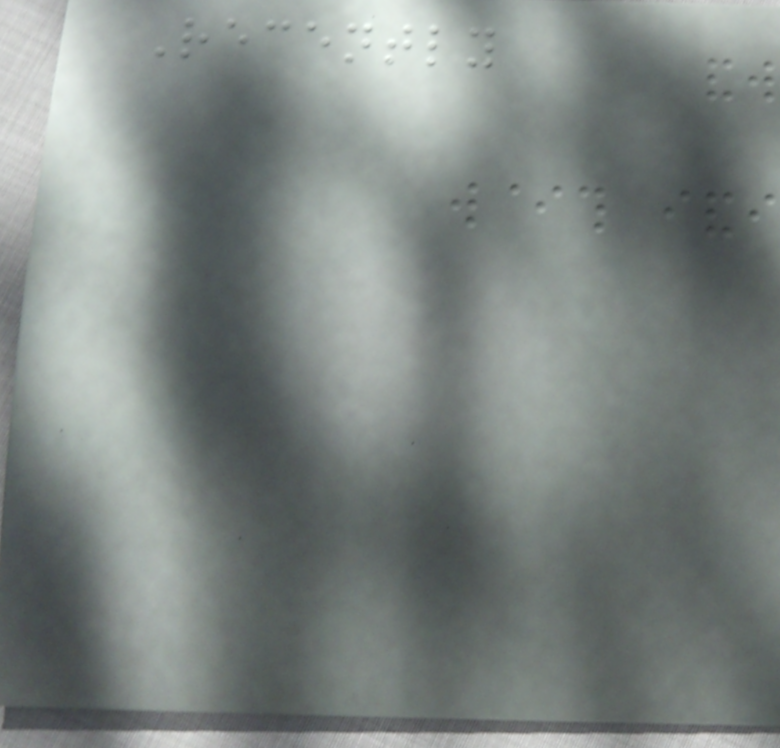Recently
